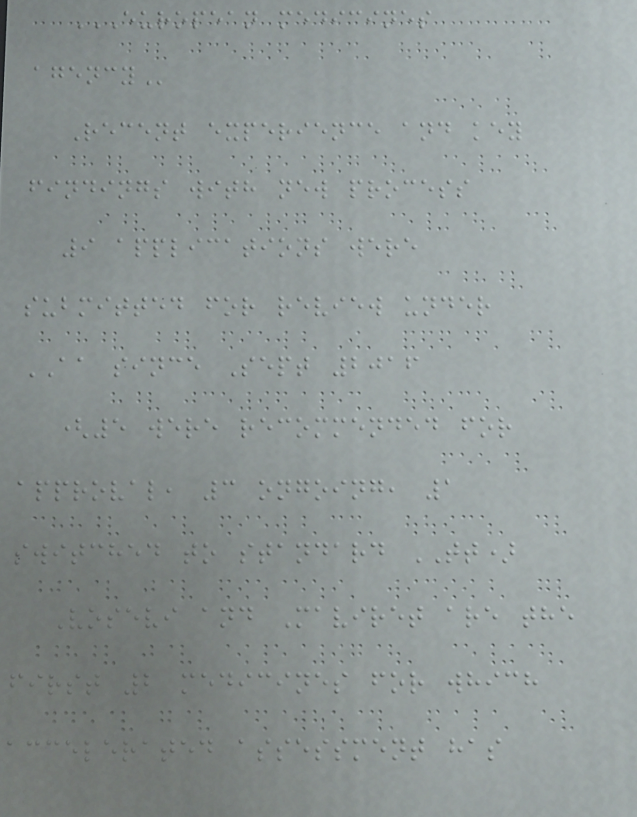EUROPEAN MEDICINES
AGENCY
Recent experience and key
findings with new process
9 applications were
submitted for review under
AA since Sept 2016
(5 were recommended for
approval, 3 ongoing, 1
switched to standard TT)
Vosevi and Maviret are the
first 2 medicines for which
accelerated assessment has
